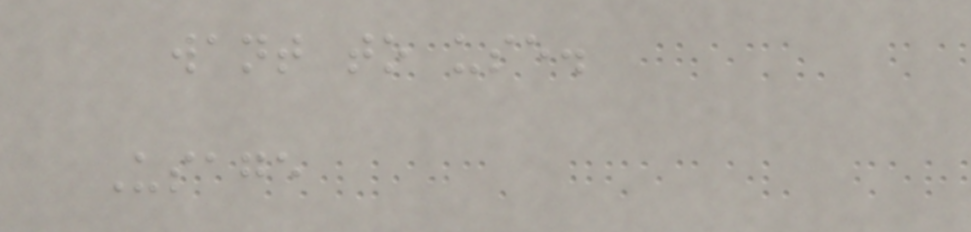want to use.
Usage
